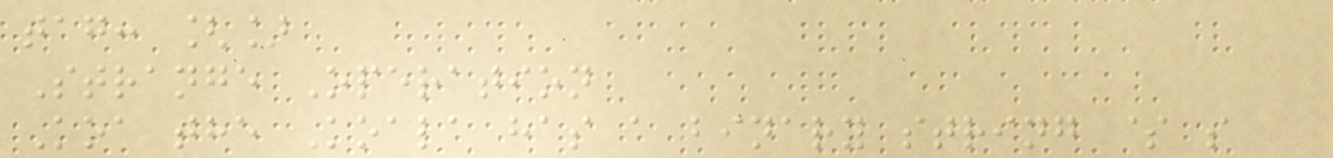tag: []
Strange Operation
Koa the Koala has a binary string $ s
